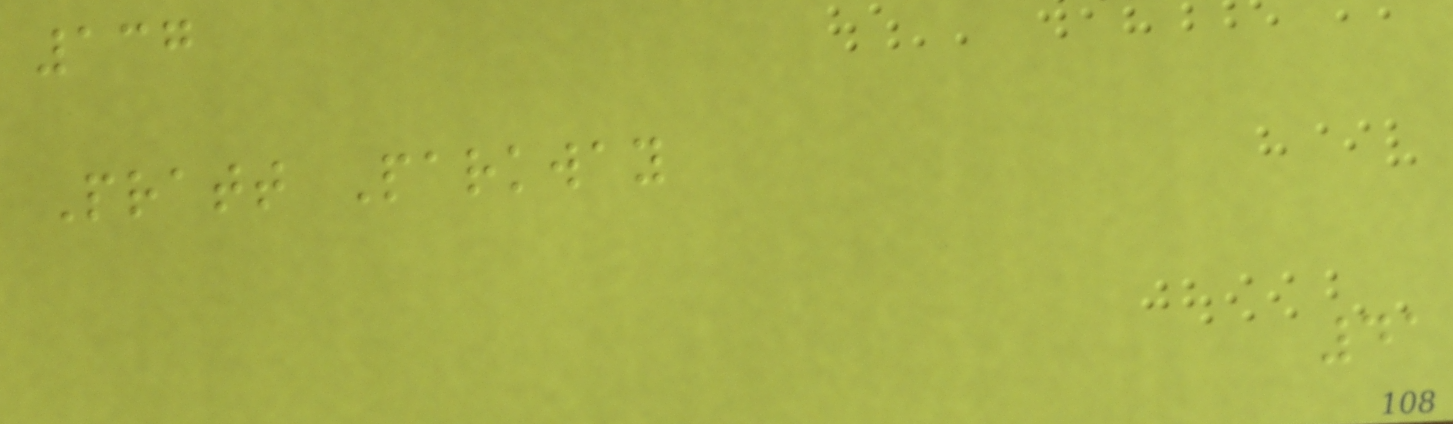137
Pratt Parkway
41
